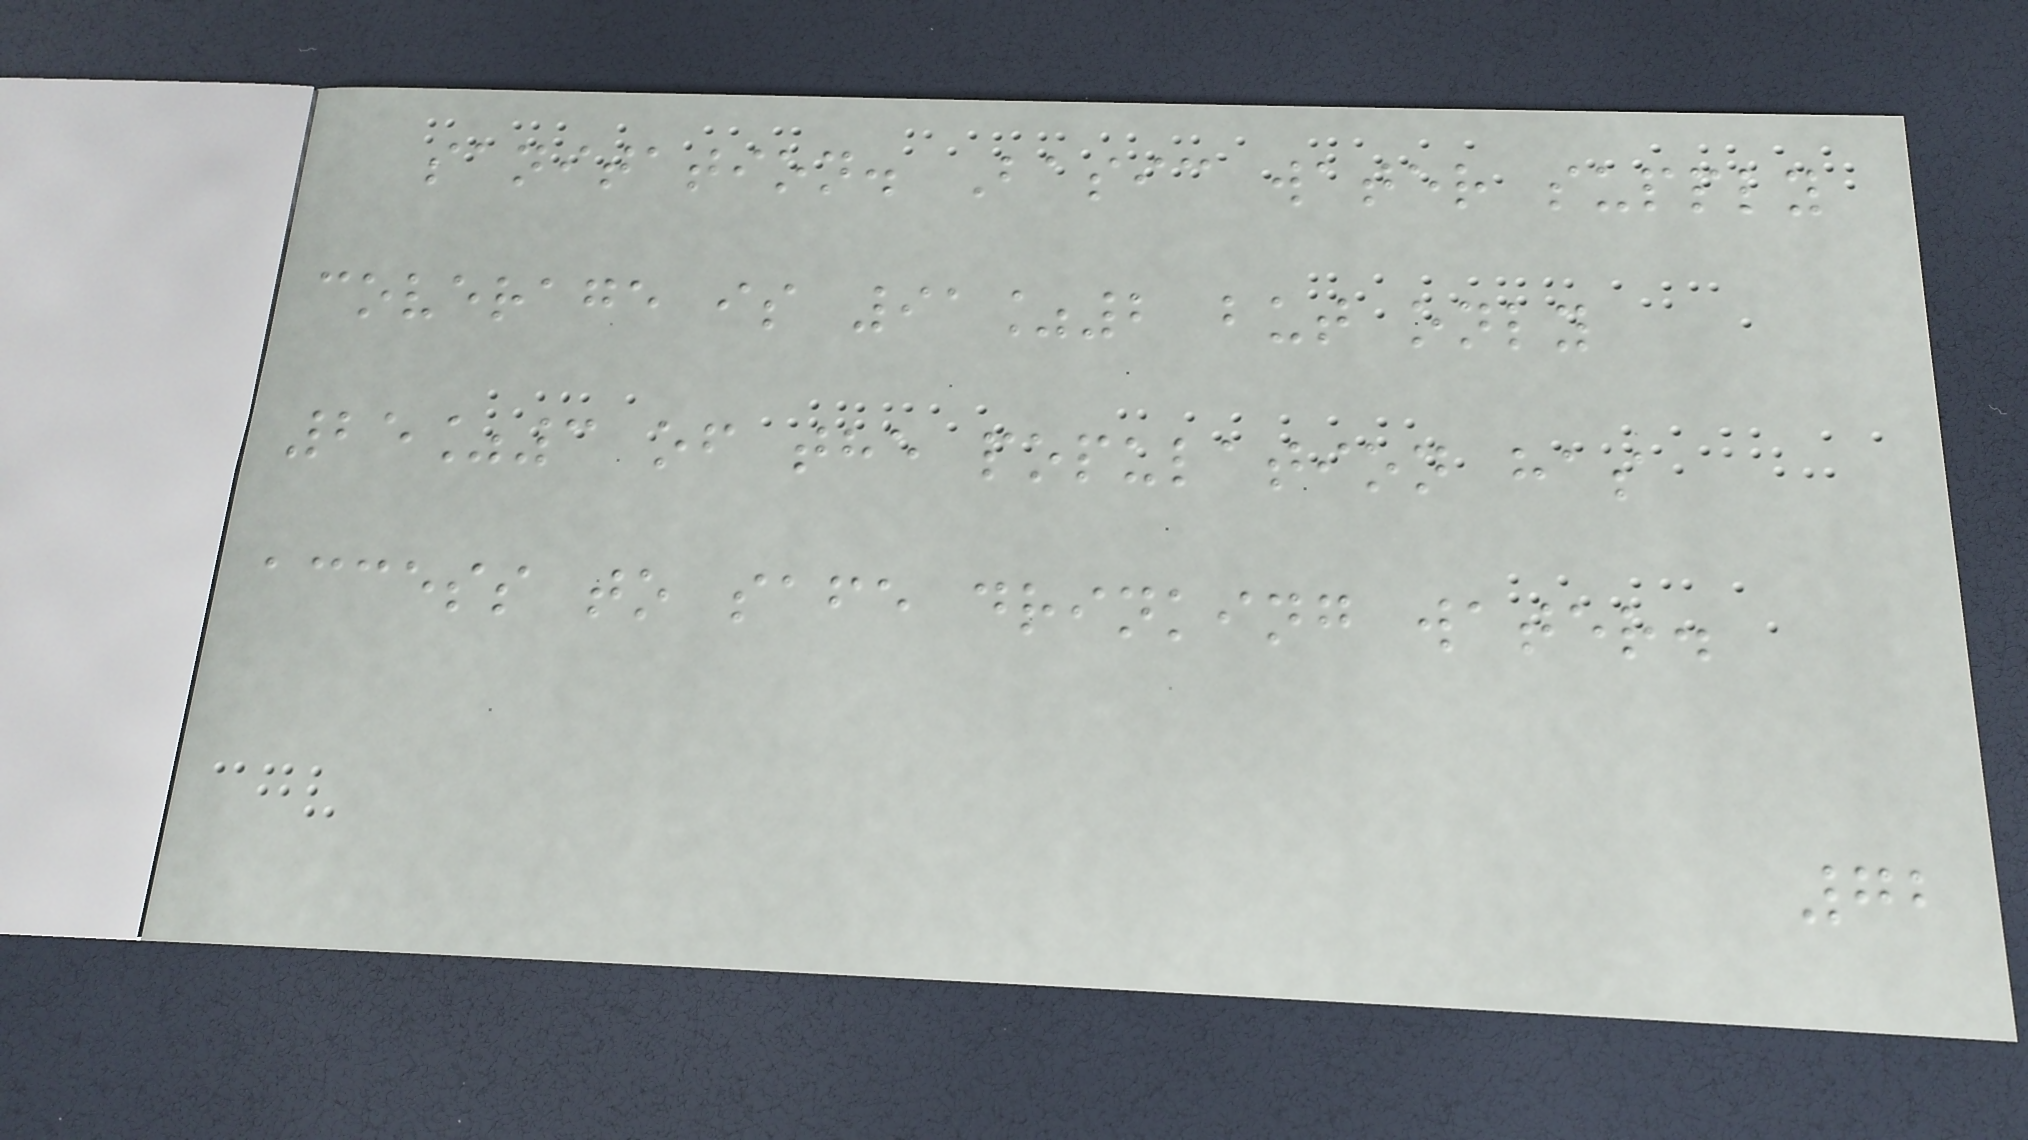sanitation. Basic water supply
coverage is 91%2 but only
25%3 of the population has
access to safe drinking water.
72
